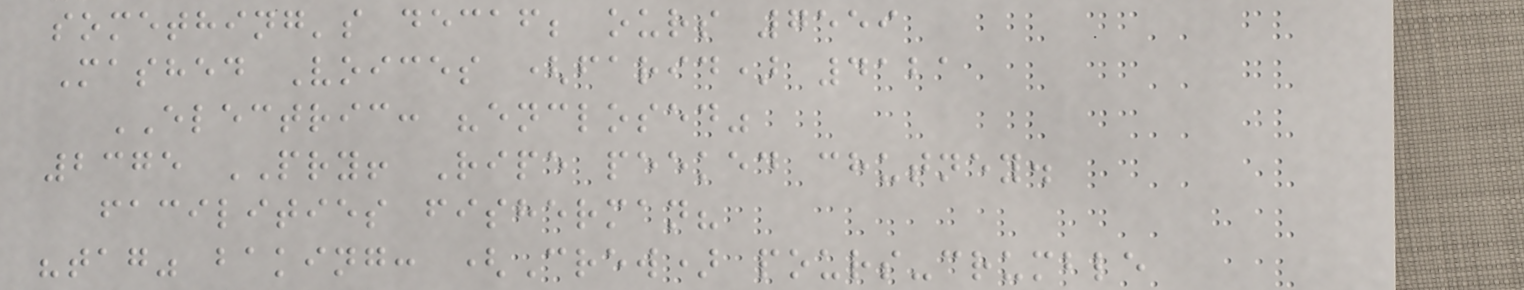something's decaf; ours 7559
Mashed Voices (farid) 4121
ELECTRIC: "enclosed"
2375 PRY! Ripe peeked chutney.
facilities fisherman?
"tag" baking: (Crew) pours-crumble
